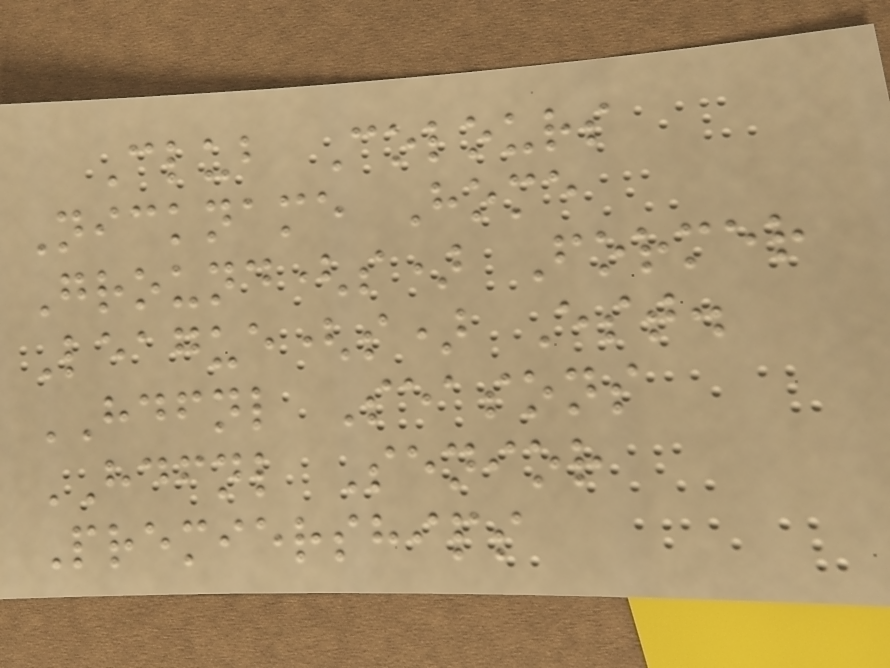Club Colours
Nickname Home
Ground(s) Former
League(s) Est.
HDFNL Seasons
HDFNL Senior
Premierships
